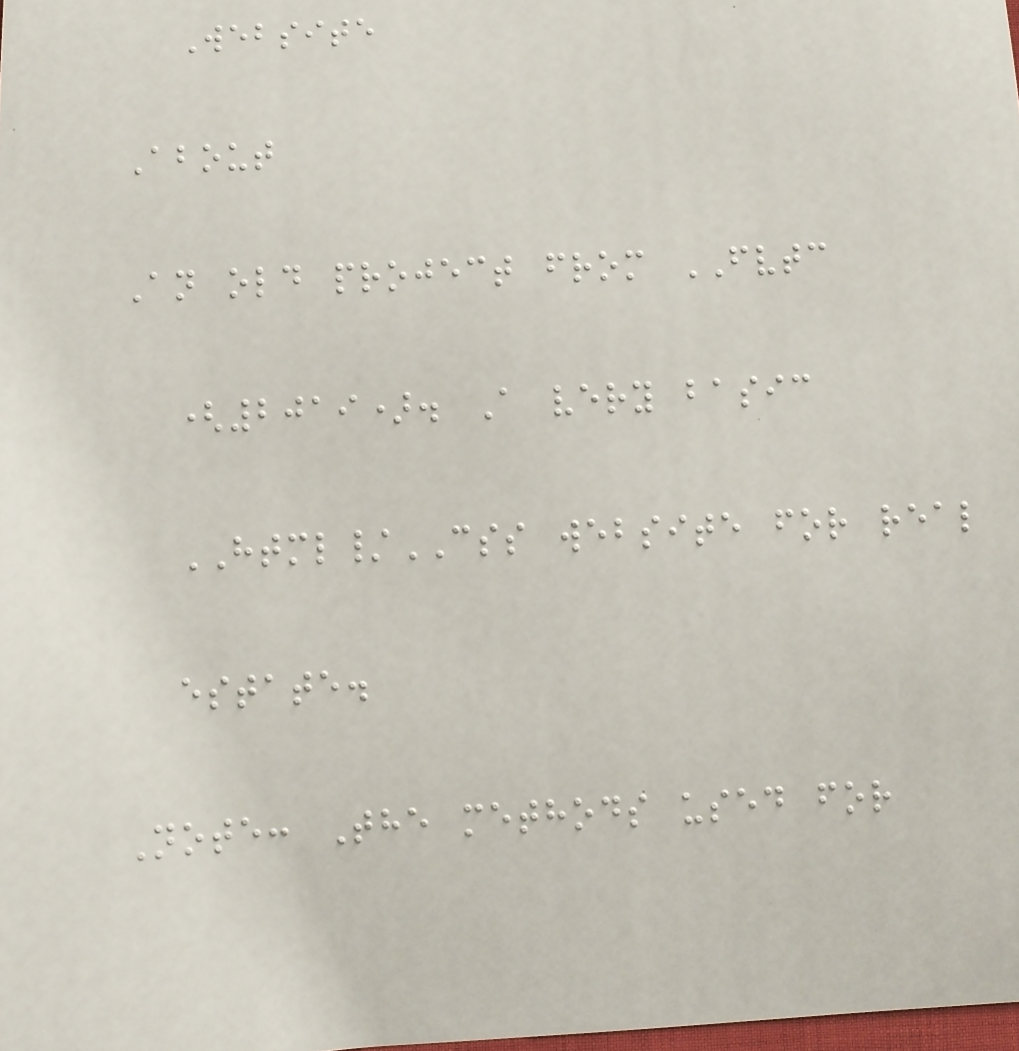Website
About
An old project from FVTC
(2019). A very basic
HTML/CSS website for real
estate.
Note: The methods used for
